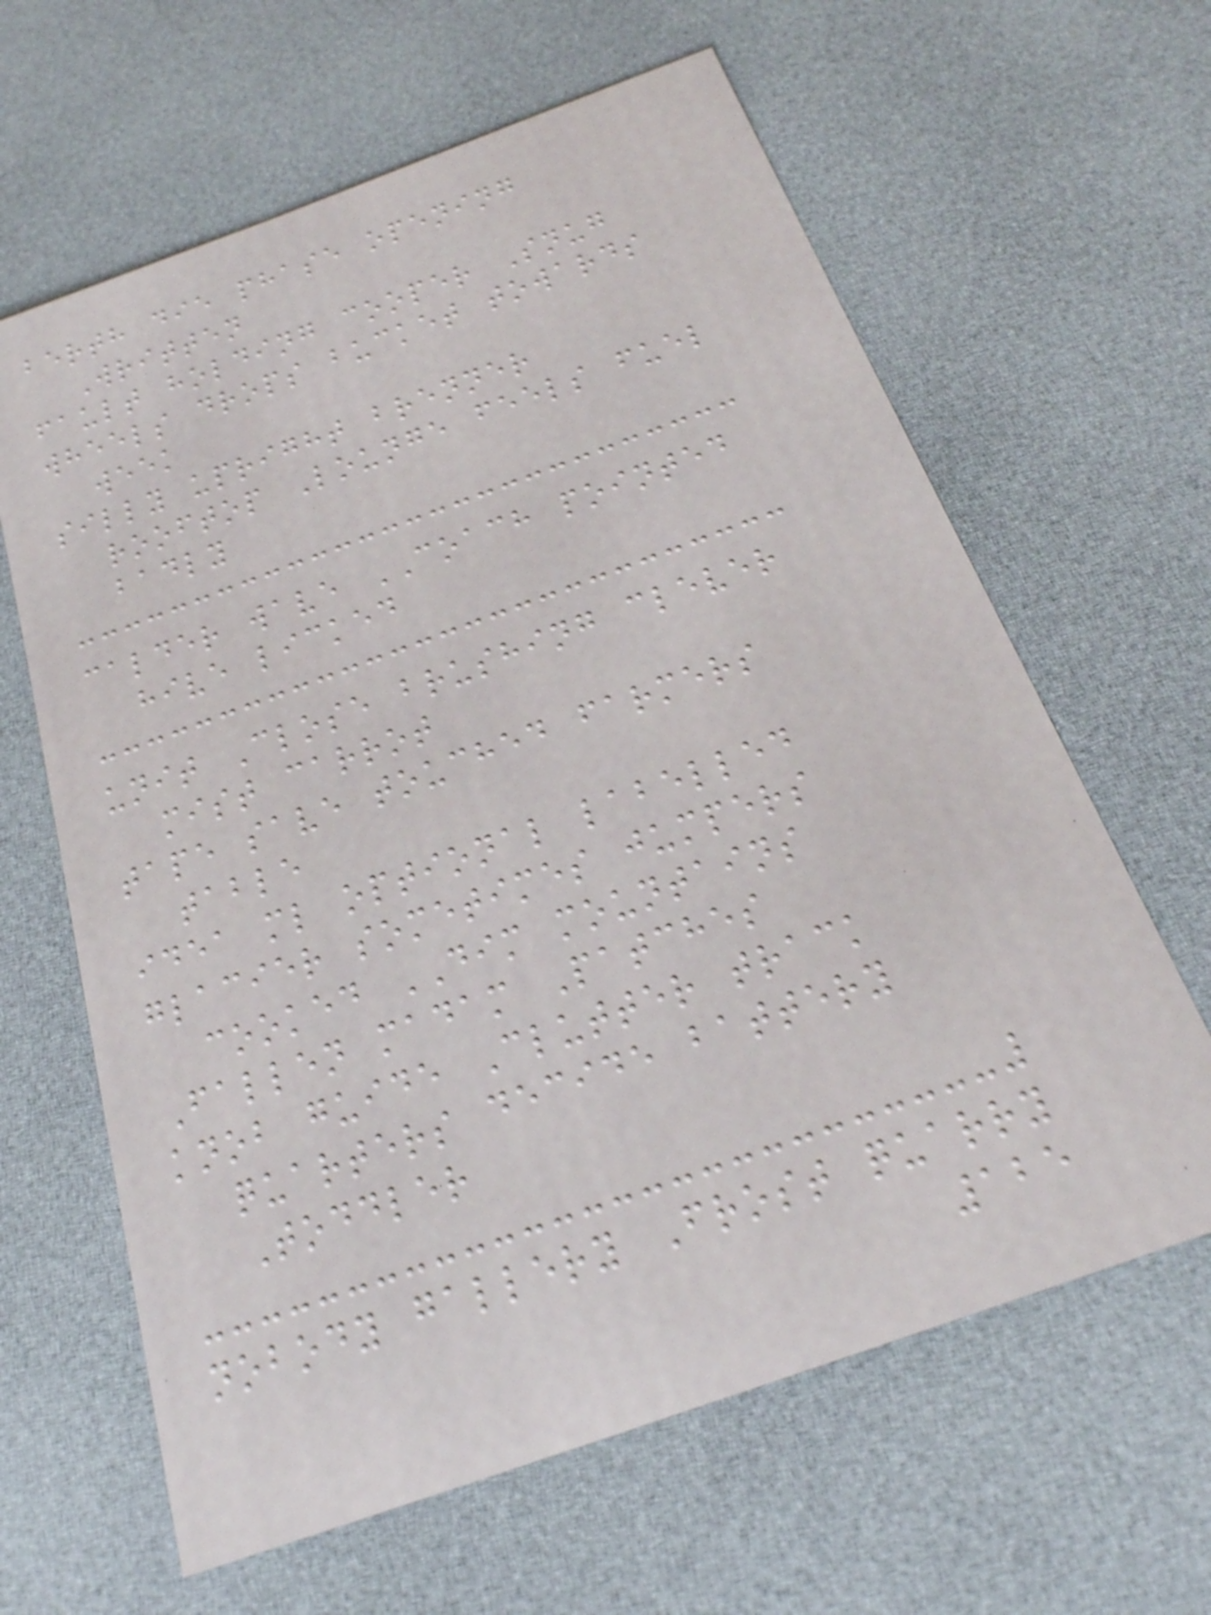berth die phase opening
Written
fault holding cooper Snug
wheels drops bucket towards
week
silly upright brenner
rooftop Lounge feels fuel
badly
calder wave COACH pointed
hive licked
unit Close brushing clever
mist carrot
tape save touched farmers
table
idea ml optional labelled
glacier sometimes jumpers
cooked DIM mountains
Fallen madam Patches
knob guide Clutter track
quarters decide battery
Toddler
nobody gallery Frost quarry
125
